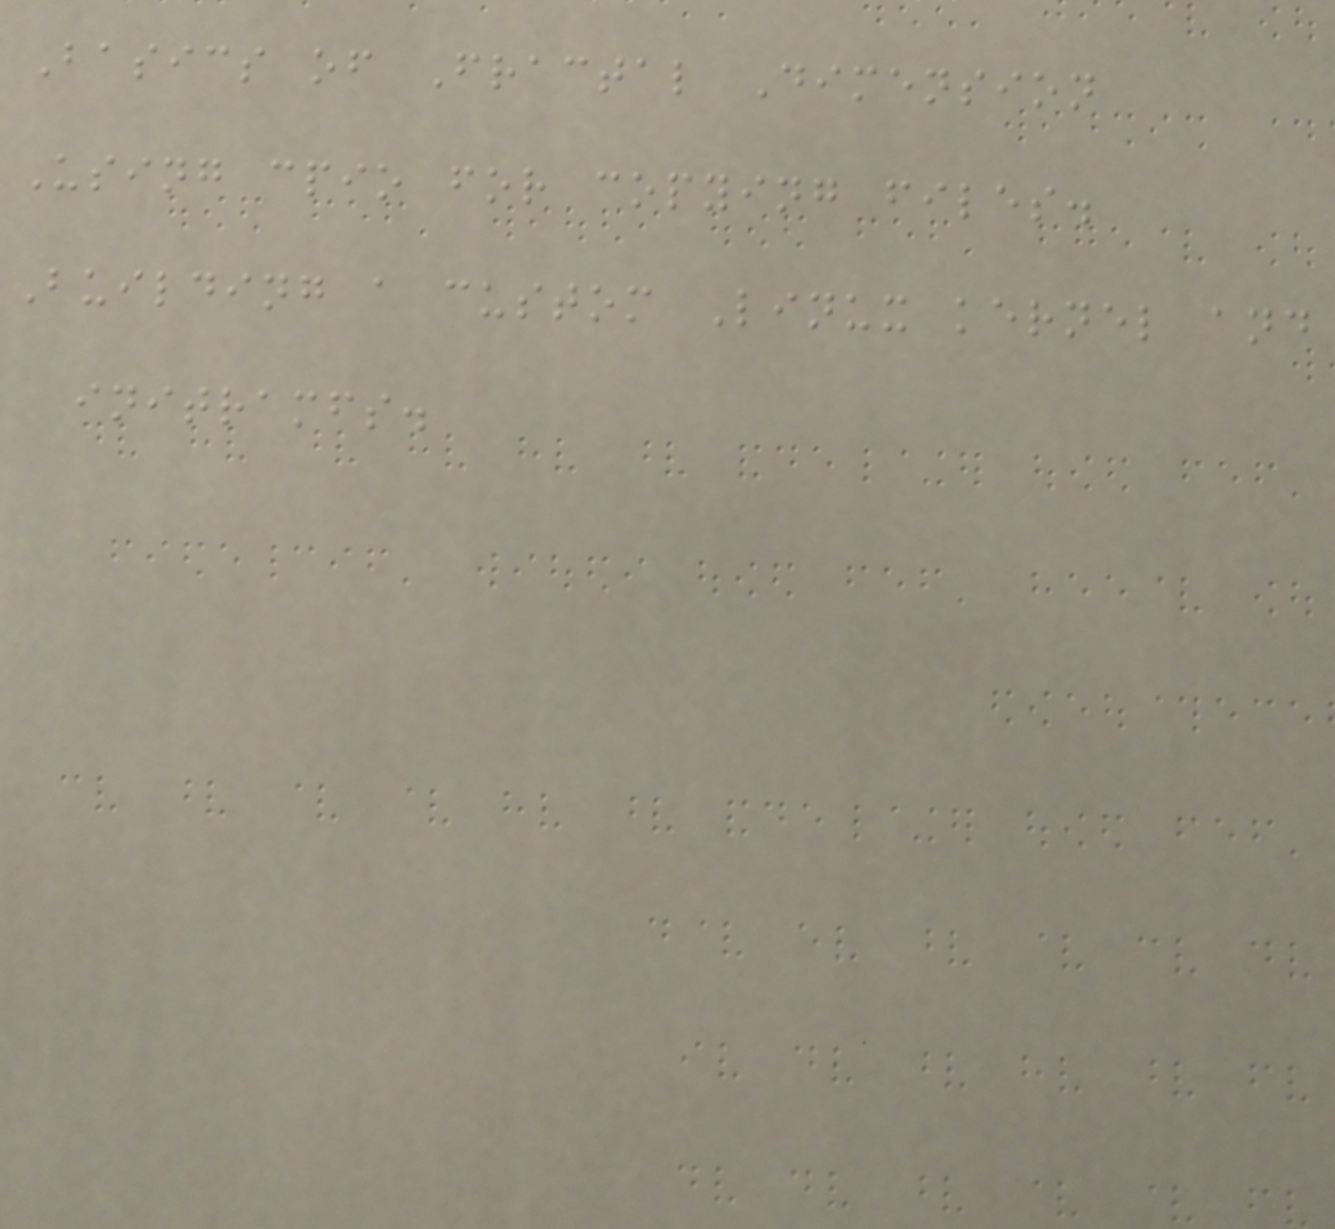Basics of Fractal Dimension
Using cpio for copying files.
Building a custom Linux kernel and
initramfs.
